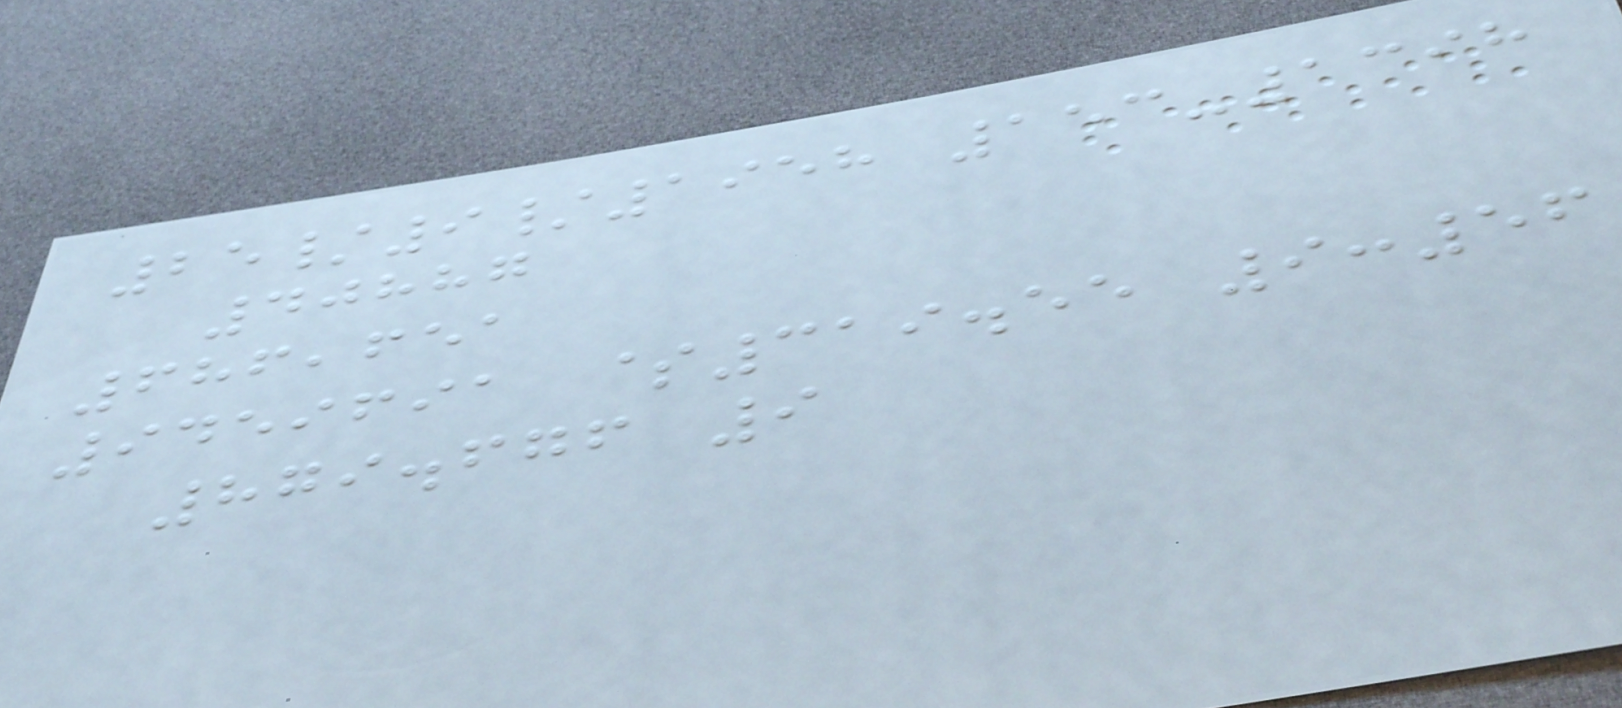25/9/1958 153-1398
40887
686,651
9459691 $319.55 9:56
879.676 9
